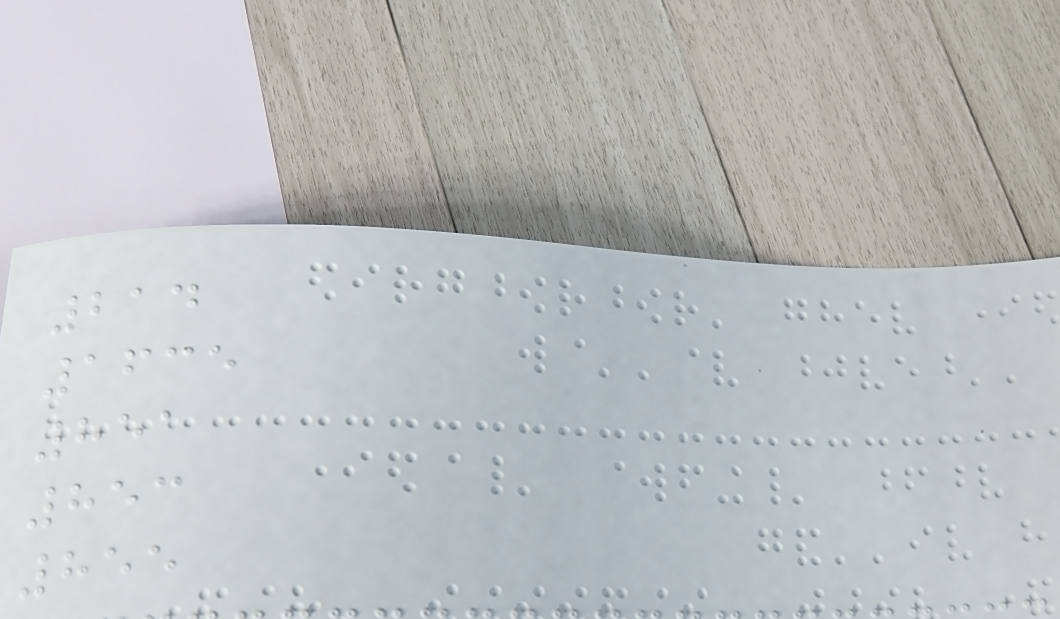214
1635
851
853
855
